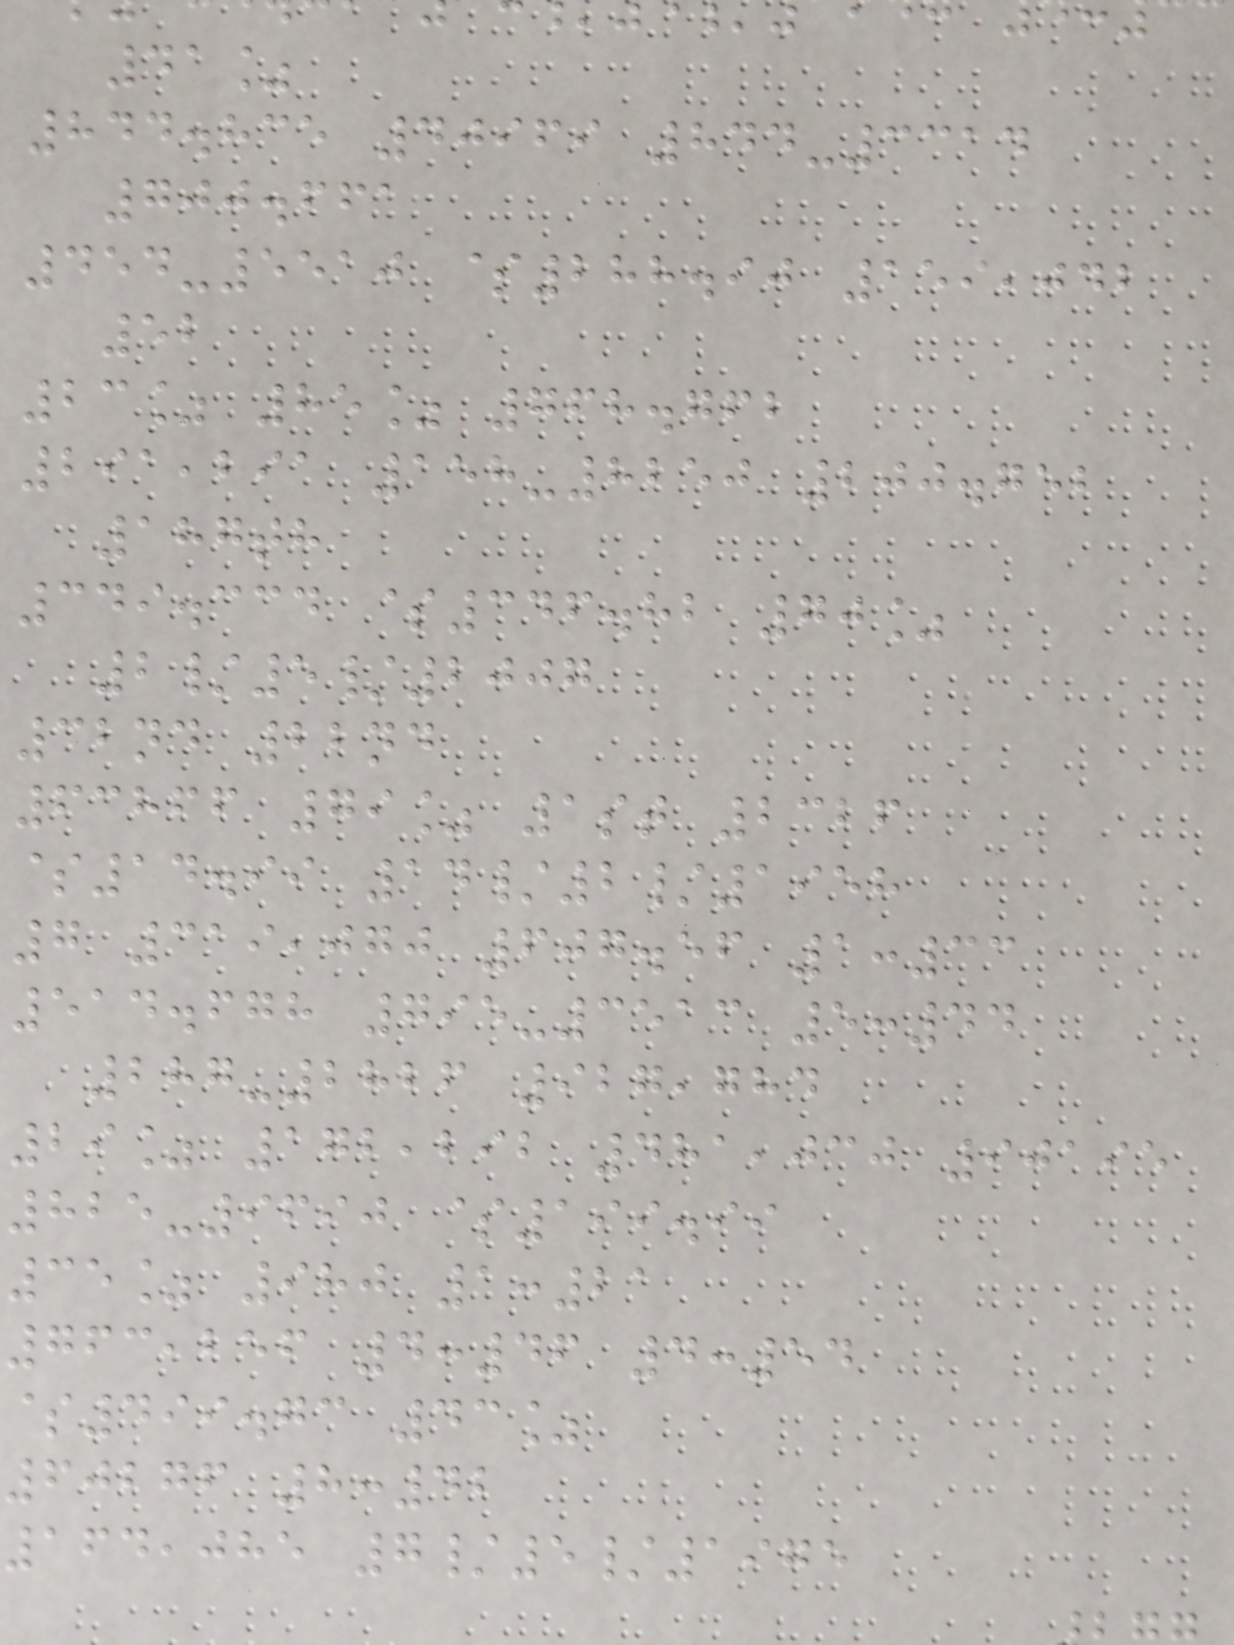41%
844.835 40969 844-3314
700.661
454-5510 $288.90 159,042
52
23% 85% 768.762
291,291 158-8250 200.752
187th
349.334 $346.82 70%
2/5/2007
32nd 22nd
63866 79% 1st 2326
$14.99 14/2/1958
7 319,070 607.56 1:33
514.678 795-3513 5:44
287-2826 927,784
29% 172,292 481,030 90195
825-9690 $199.99
35% 980 1:21
763,256 4:46 4:54
$499.73 43%
60276 8:42
164,085 7/5/1975
